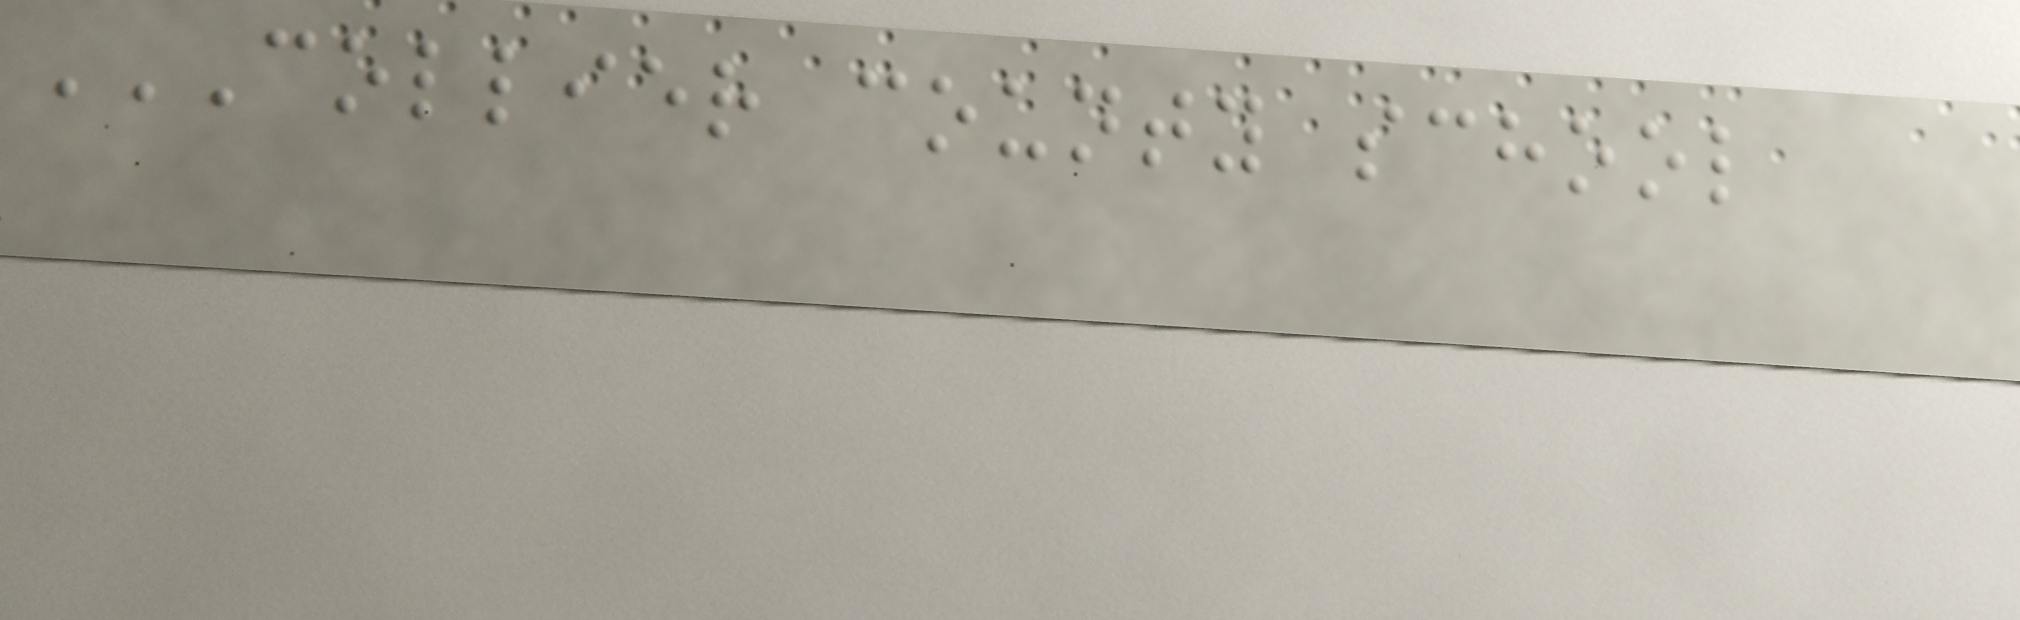COLLIER COUNTY SCHOOL
